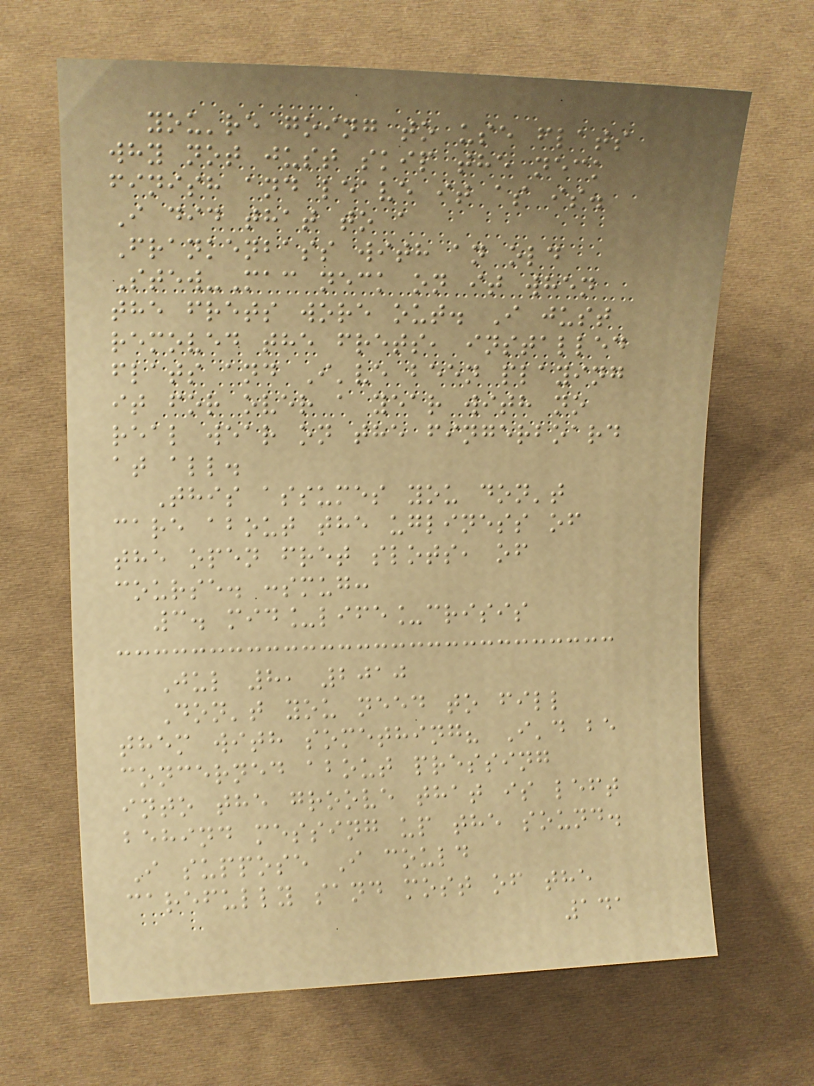you're going to use flats
why not just skip the neck
finish and leave it as is.
I did that to a
Frankenbass with an old
Stew-Mac neck on it when
the frets wore out. I just
removed the frets, installed
flats and I've been playing
it for over a year with no
real wear on the fingerboard
at all.
This assumes you don't
care about the ugliness of
the open fret slots, of
course. :smug:
3. mid_life_crisis
Jul 8, 2010
Don't you need to fill
them with something? I'd be
concerned about pressing
into the groove that is left
behind messing up the sound.
I suppose I could
carefully sand most of the
141
